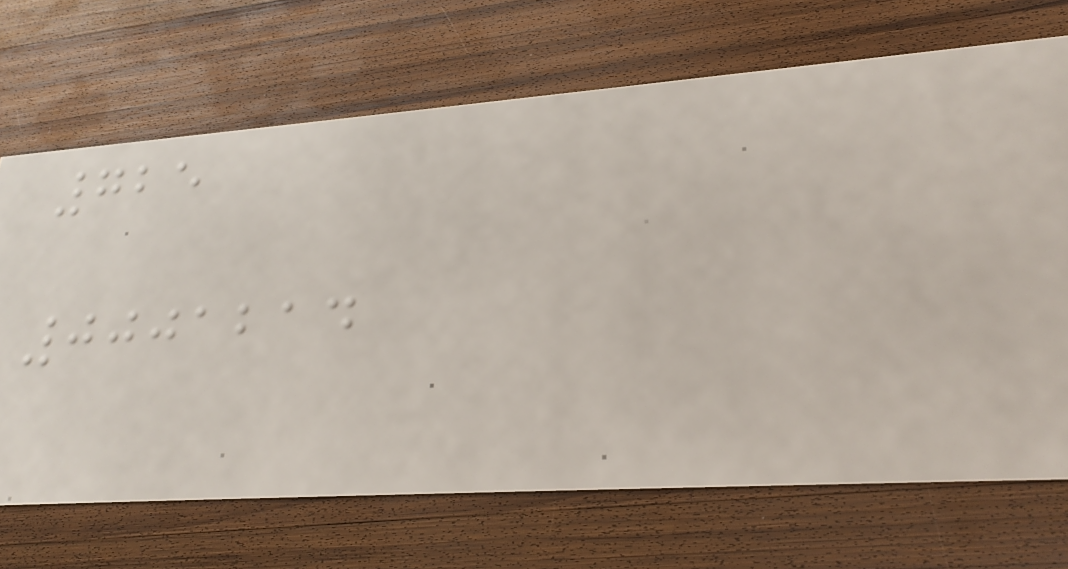725
0001214
